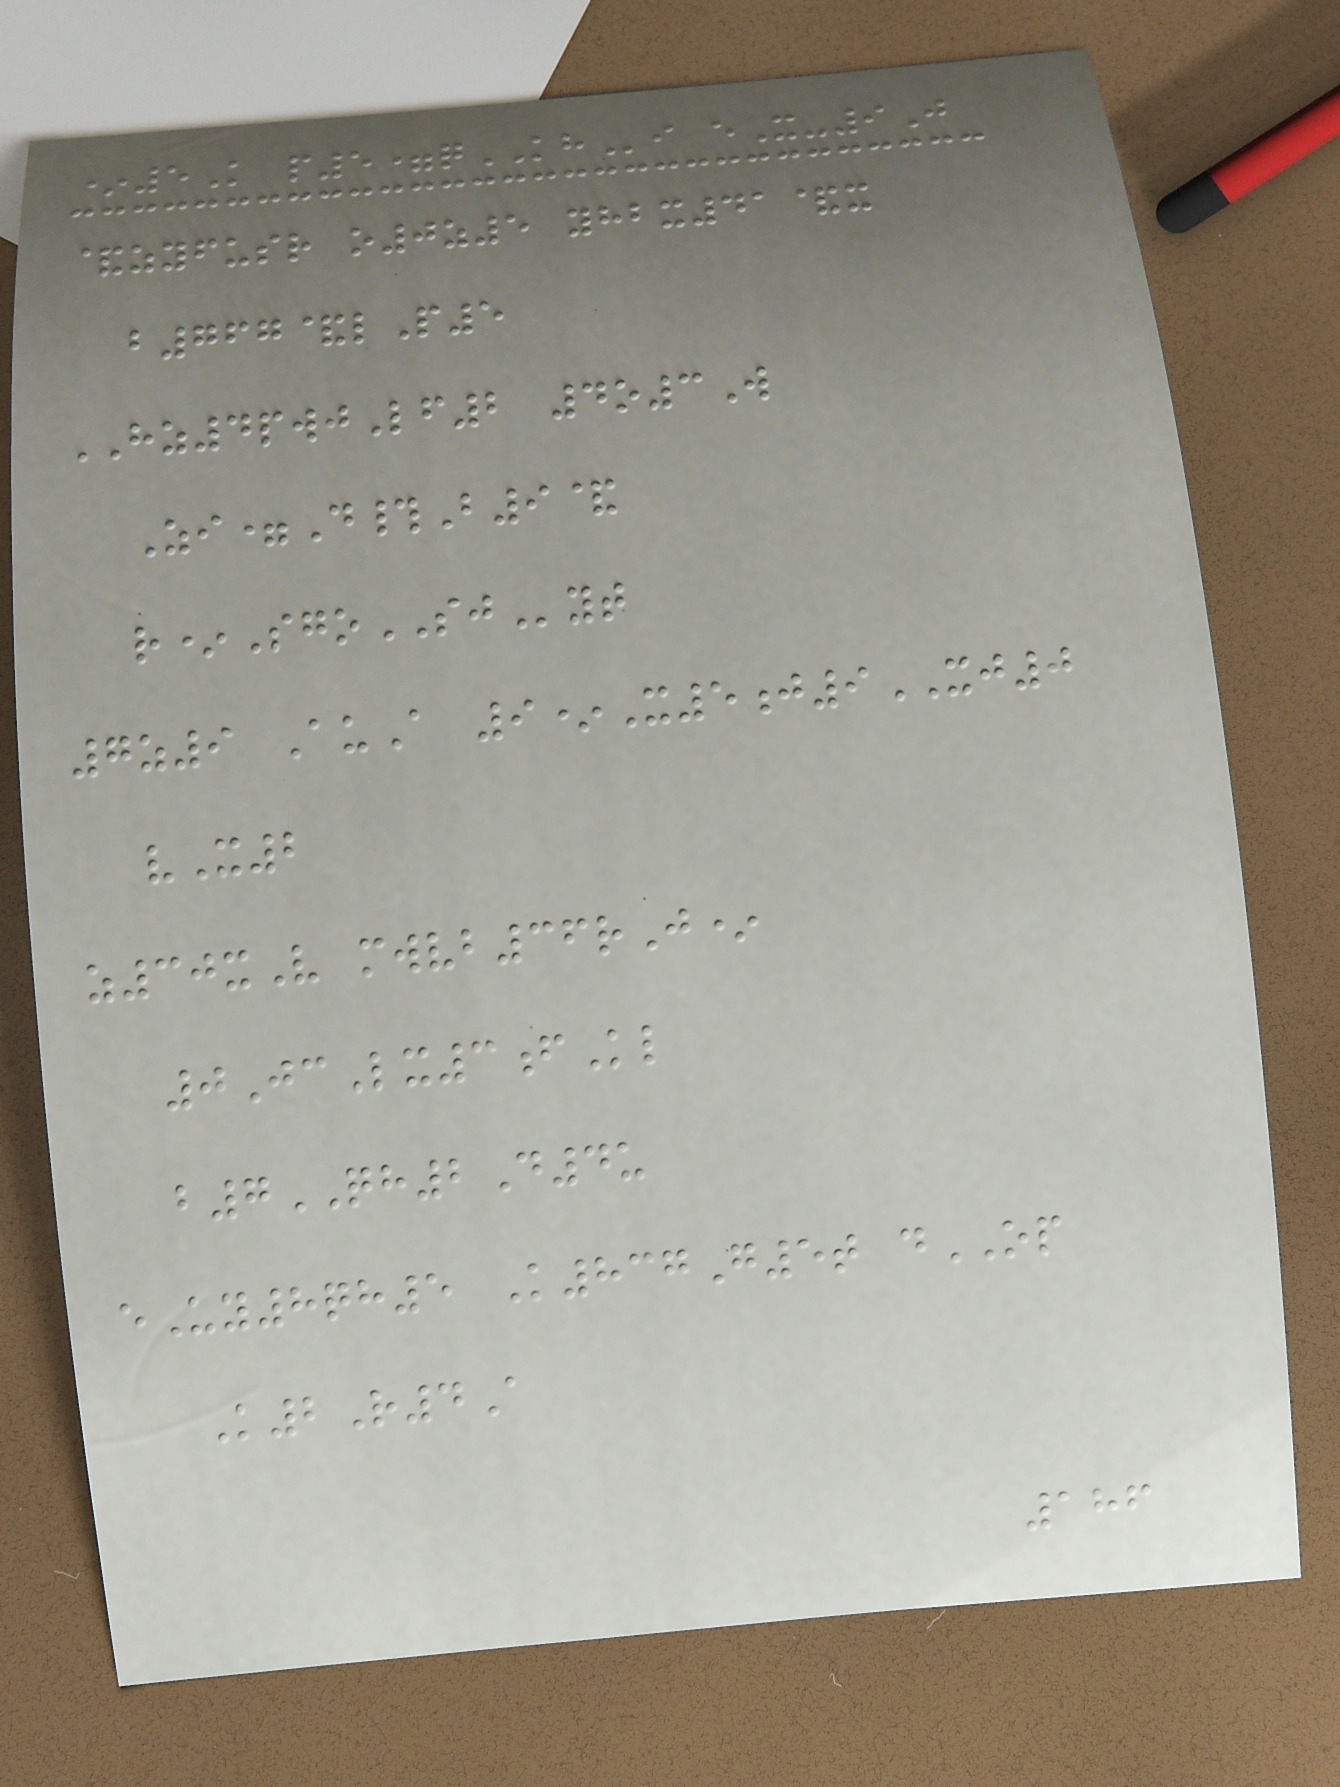*5K p5=qKHi eX-9J
&zyfusr o0z5 yhbx41&x
b767&lP5
HZ4pwjLf2 4o3W
Zi=D#B9&
r*SgoSJyt
7z9 AuA 9*X5j9XJ0
vX2
z30xV mwvb36rJ*
0JcLx3fKl
b7QH2D4u
eUy8qh5 K837G5t dOP
K2R4A
186
